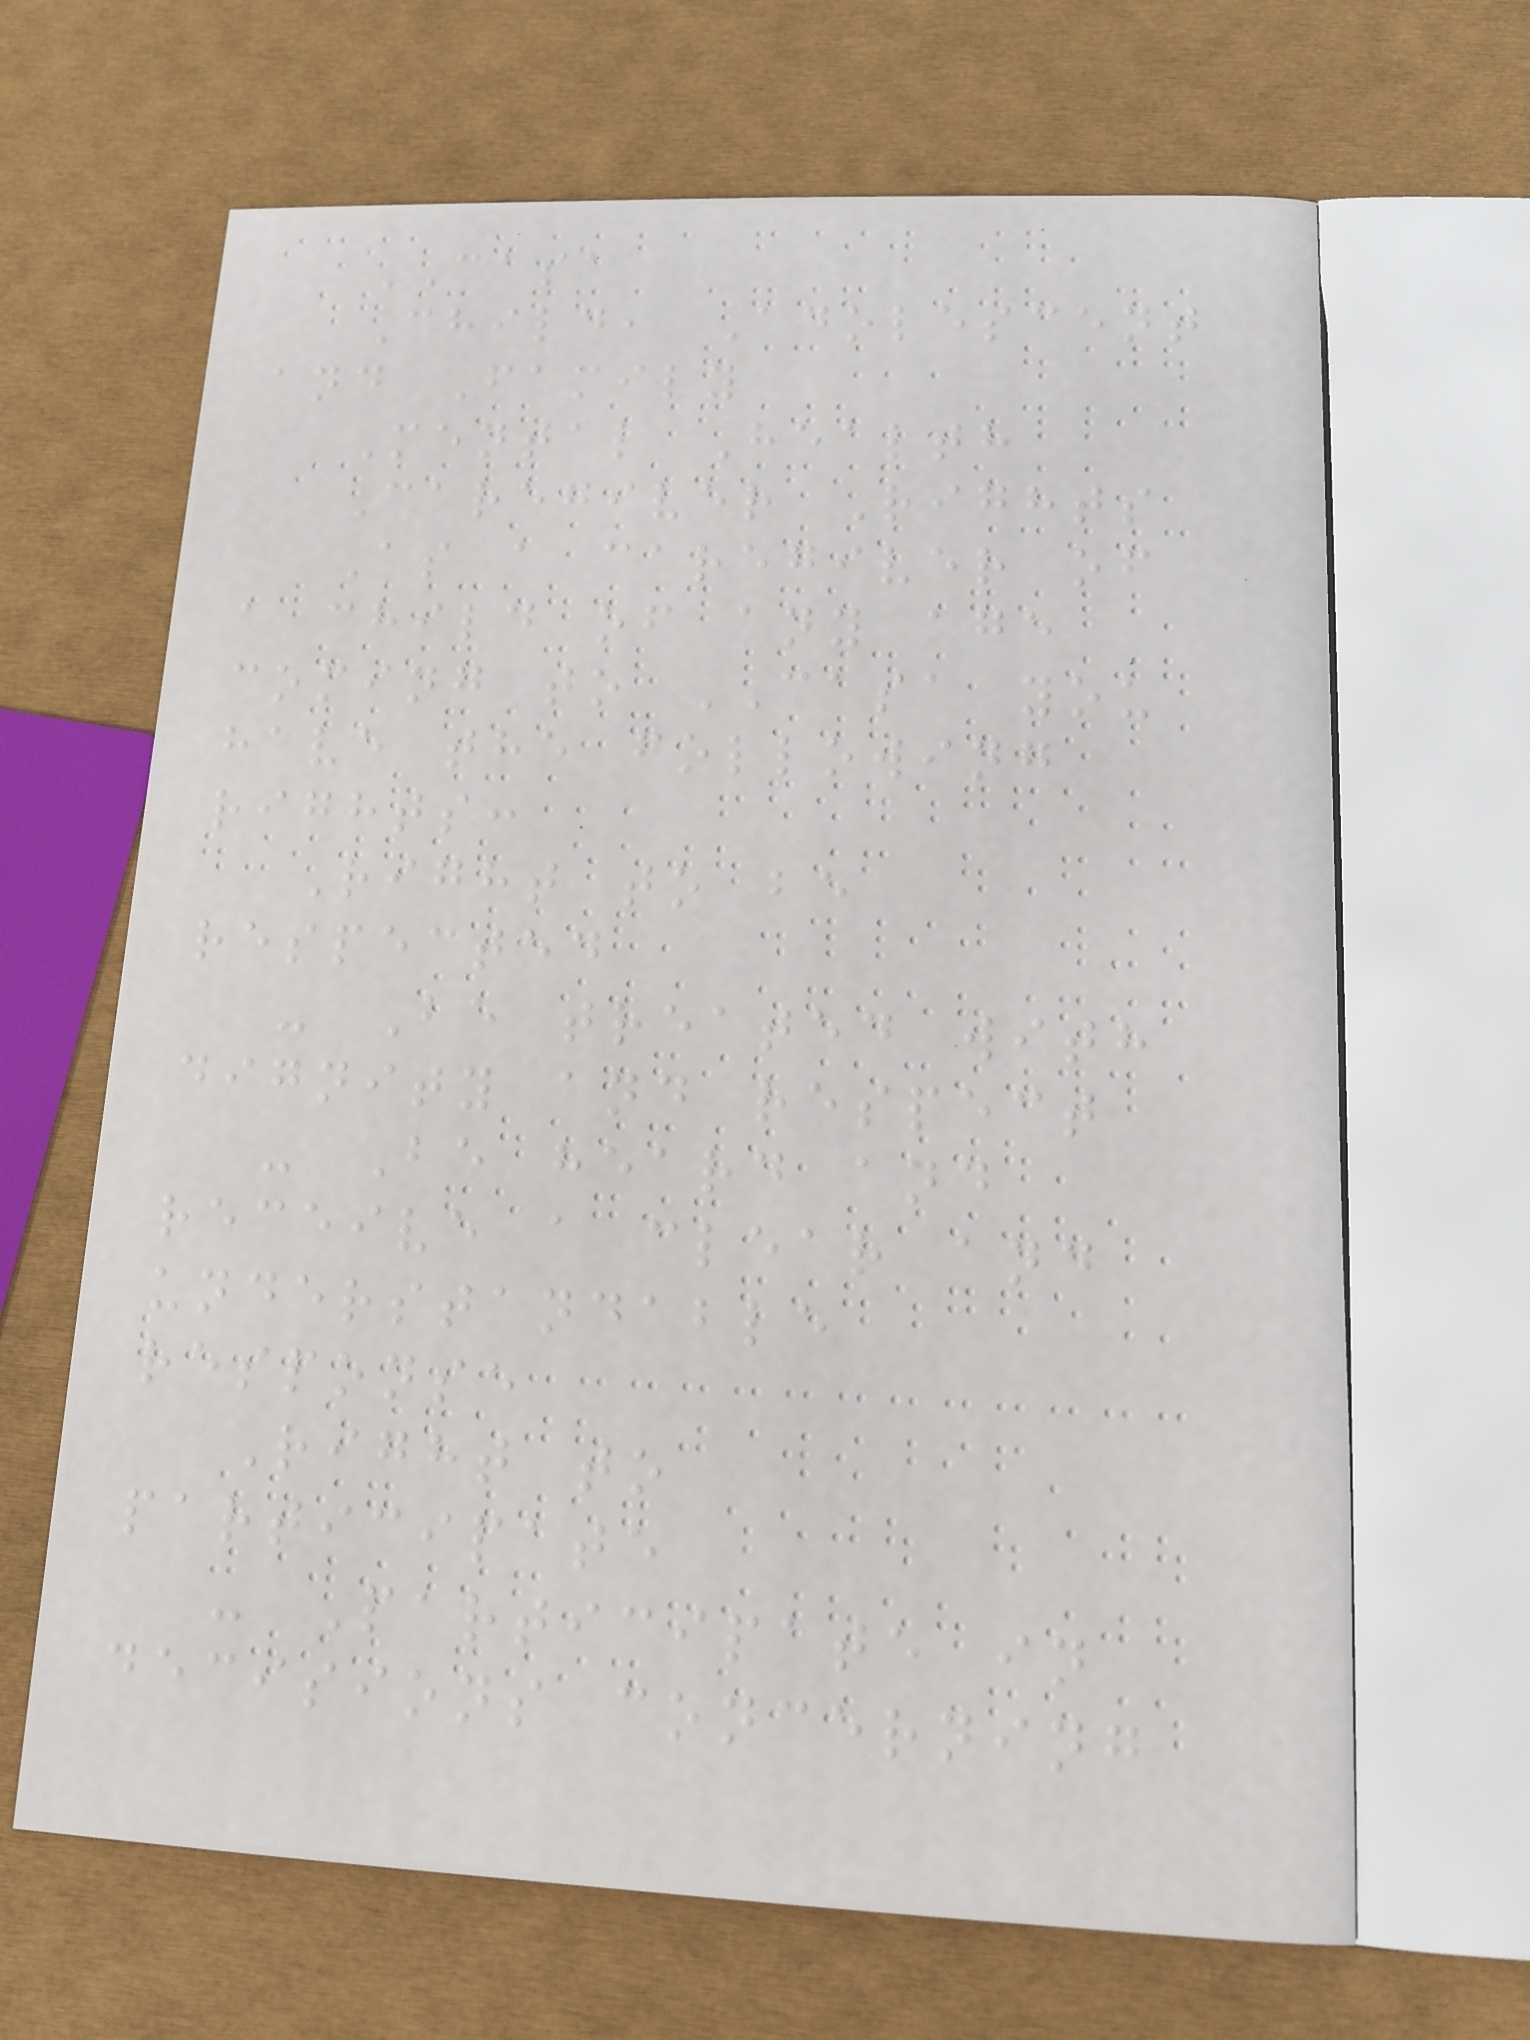CASA
Child, Adolescent
and Family
Mental Health
Caregiver Rights
As a caregiver of
a child of any age
coming to CASA you
have the following
rights:
Right to be
respected
- Be treated with
dignity and respect
- Be heard and
receive a clear and
understandable
response
Right to
participate
- Participate in
decisions concerning
